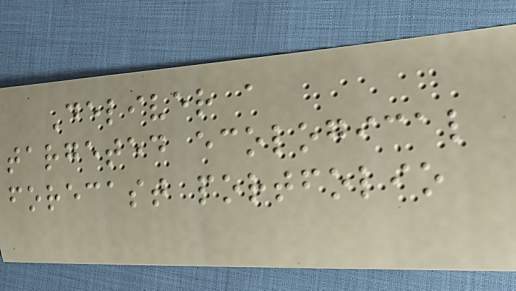Deliver a
targeted ecological
forecast portfolio
